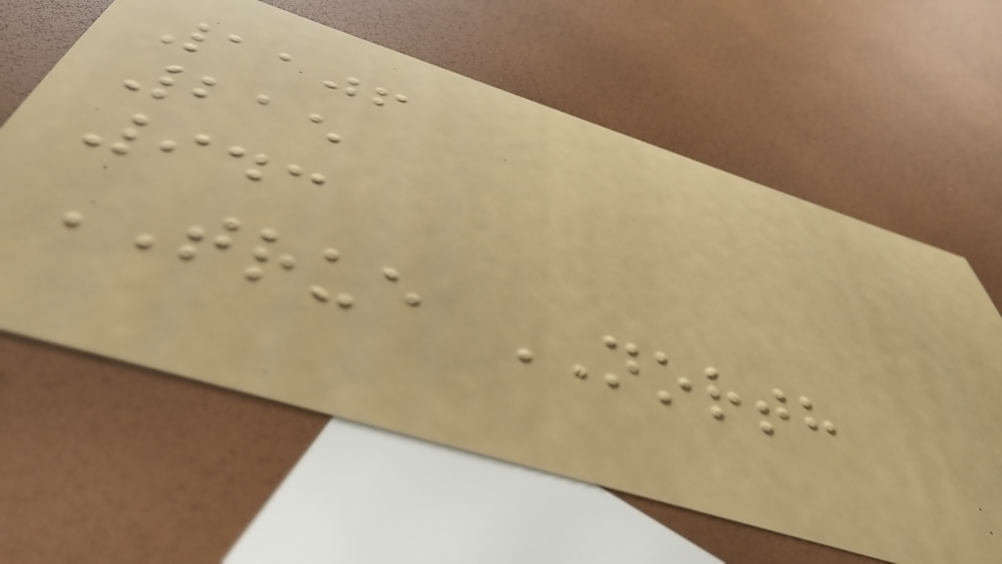1106
215
943
TRUE NORTH
